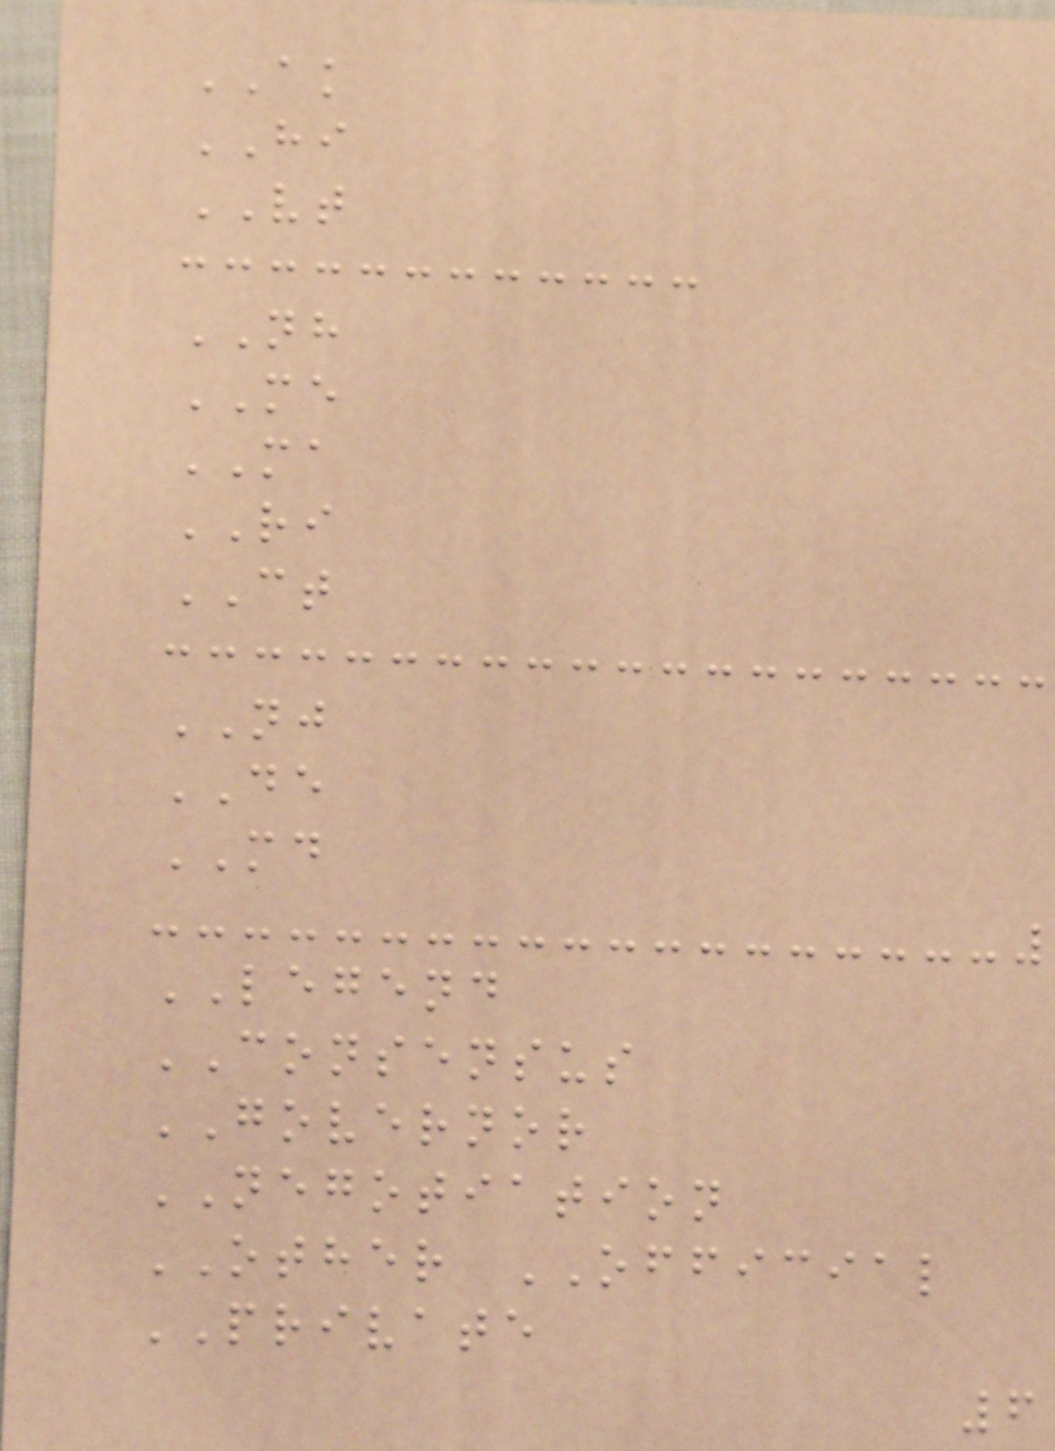AK
HI
VT
NH
ME
MA
RI
CT
NJ
DE
MD
LEGEND
CONSENSUS
GOVERNOR
NEGOTIATION
OTHER OFFICIAL
PRIVATE
6
